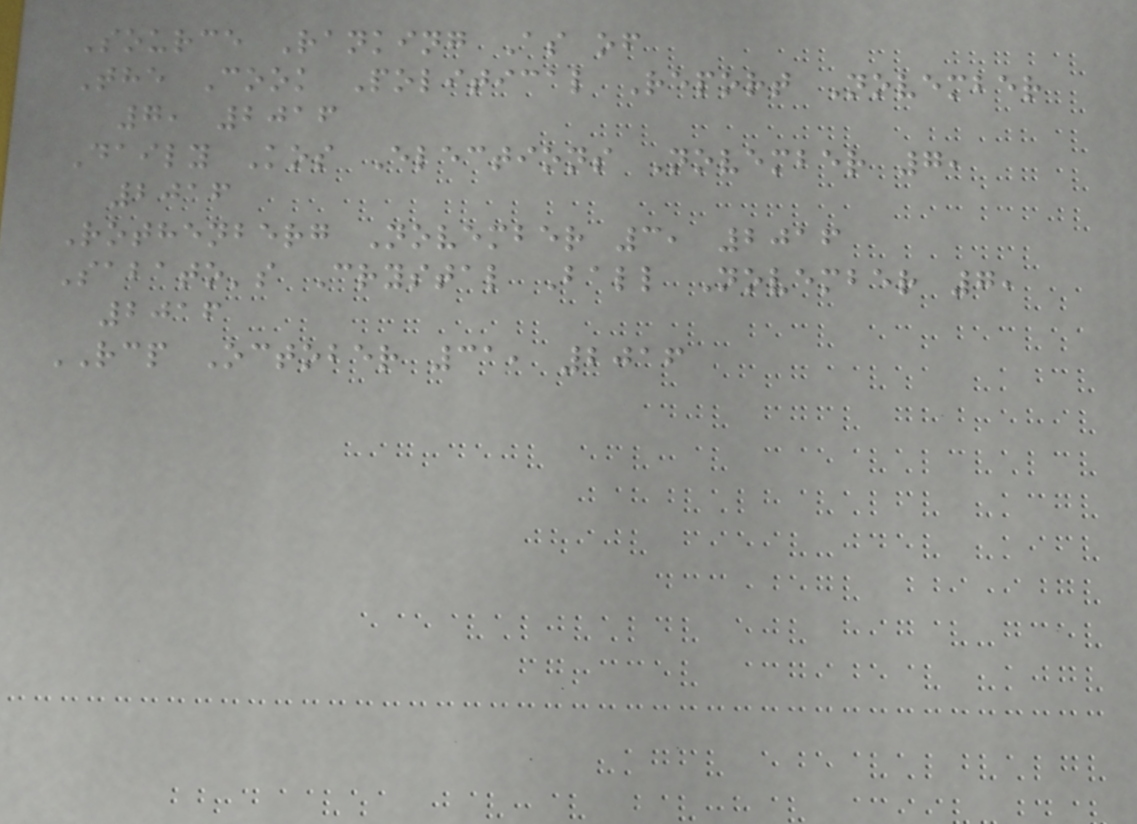Source Ranking As of
The Cook Political Report November
7, 2016
Daily Kos Elections November 7,
2016
Rothenberg November 3, 2016
Sabato's Crystal Ball November 7,
2016
RCP October 31, 2016
